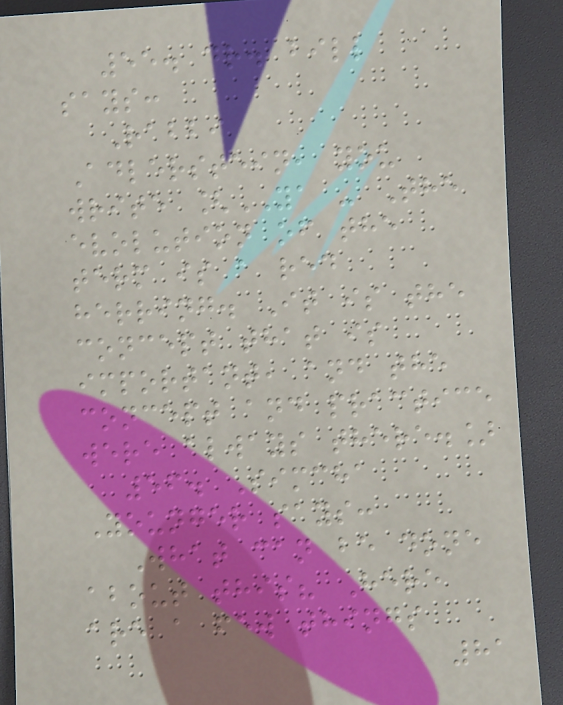55. dr. bill
says:
Rabbi
Adlerstein, you
write [YA - The
evolution of the
term is a red
herring. It is the
concept that is
important, and the
concept and practice
were always there.]
56. Simcha
Younger says:
What can be done
about this? Here
are a few things
81
